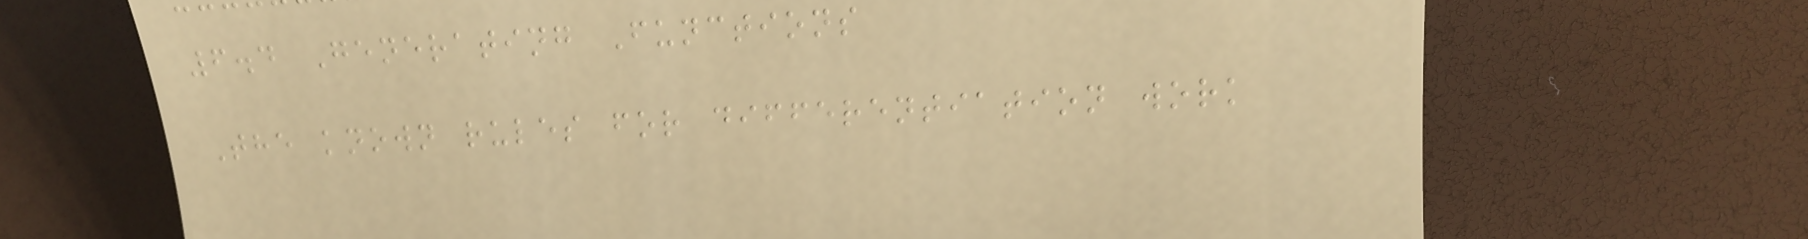6.4 Generating Functions
The known rules for differentiation work
